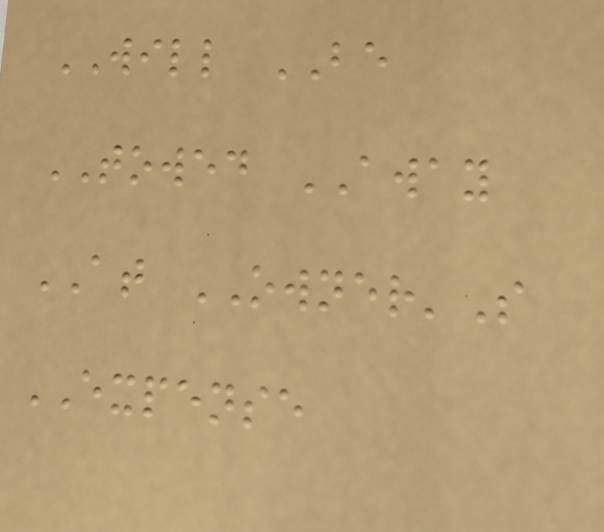WILL BE
TOWED AWAY
AT OWNER'S
EXPENSE
